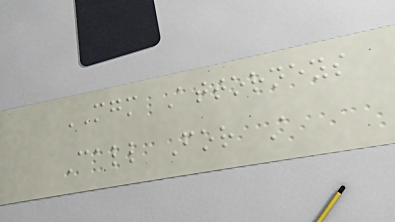MGM Attorneys
Call For A
